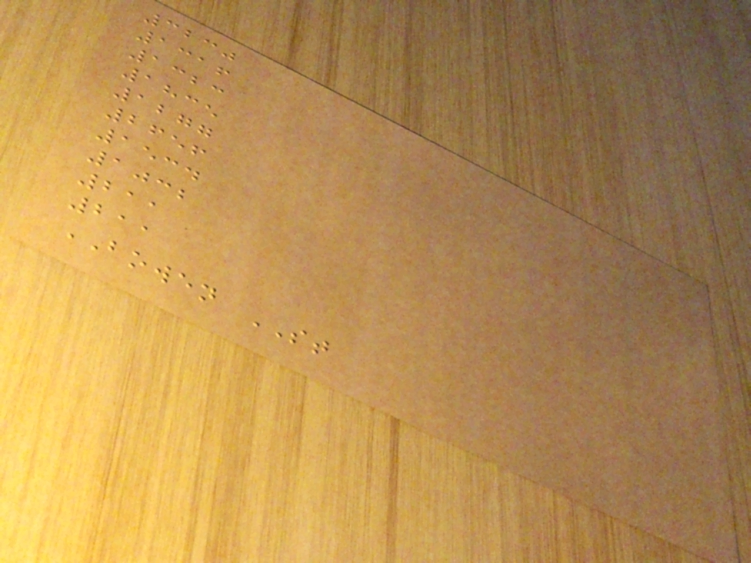3230
1316
1323
1835
1277
2656
1534
1032
211
211
BOWEN ST
